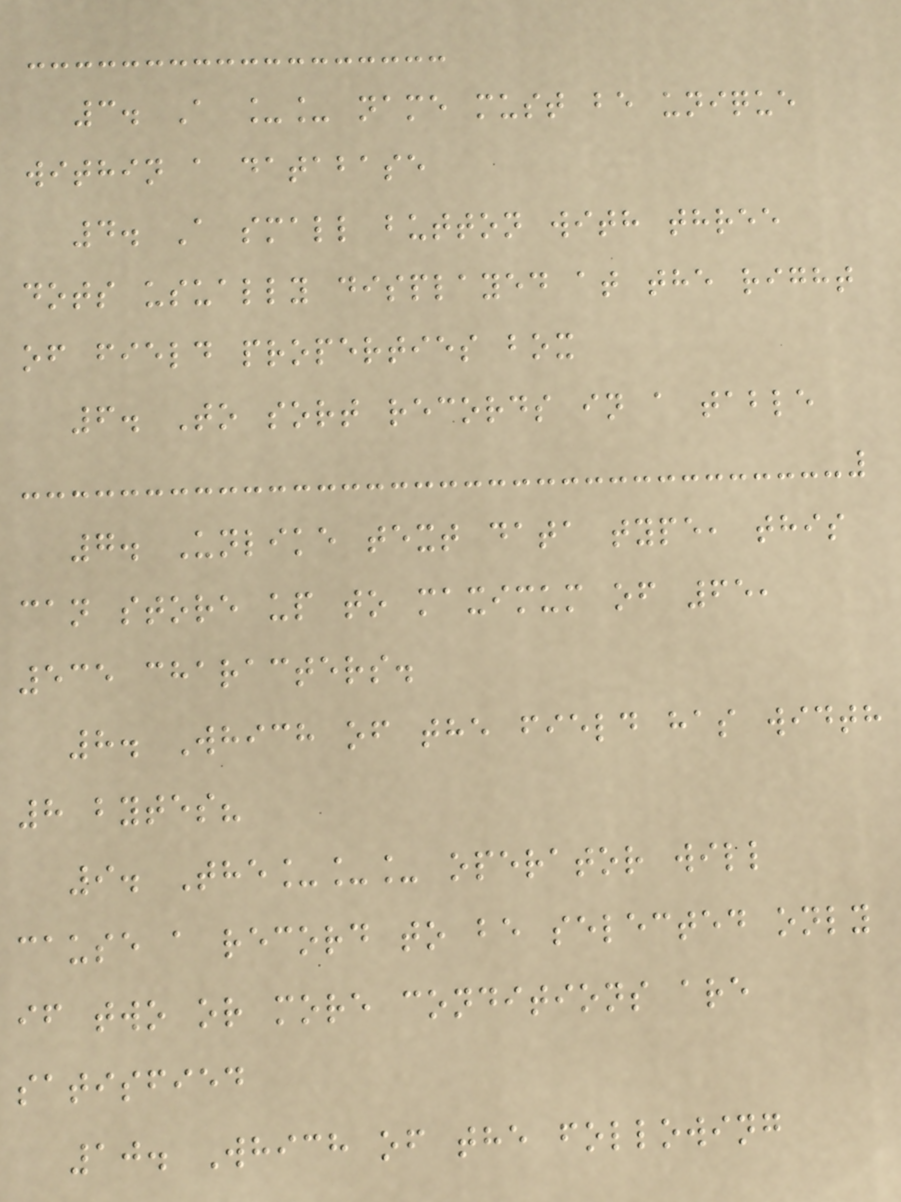3. A __ name must be unique
within a database
4. A small button with three
dots usually displayed at the right
of field properties box
6. To sort records in a table
7. Unlike text data type, this
can store up to maximum of 65,
535 characters.
8. Which of the field has width
8 bytes?
9. The___ operator will
cause a record to be selected only
if two or more conditions are
satisfied
10. Which of the following
